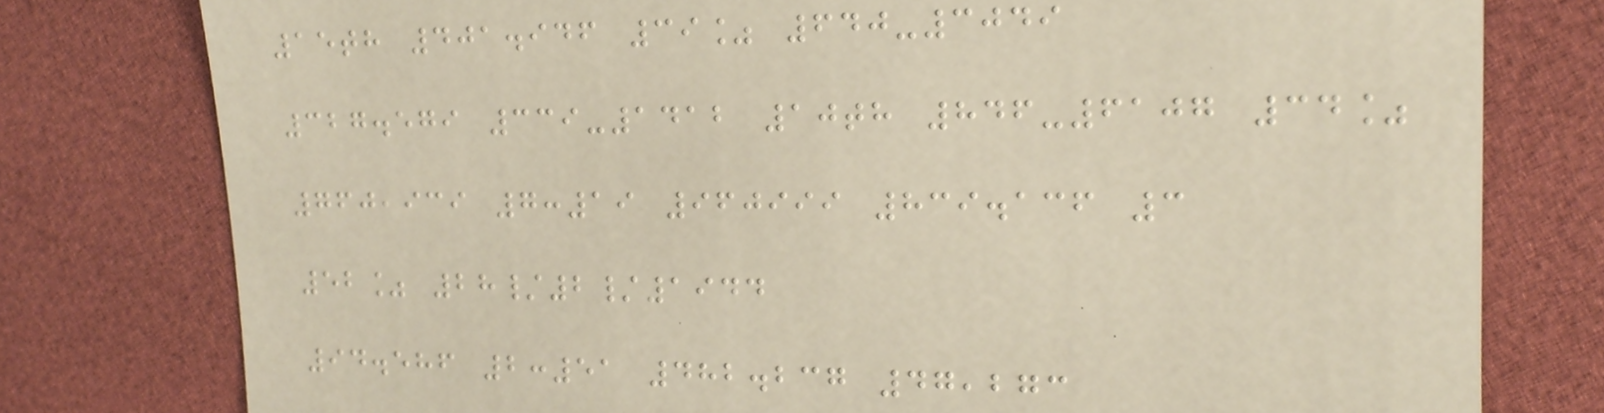15th 401.946 39% 640-3049
327.579 339-1412 10th 846-6107 34%
760,939 7:19 960999 839.136 3
52% 28/2/1944
94.586 2:51 482.237 47,273
